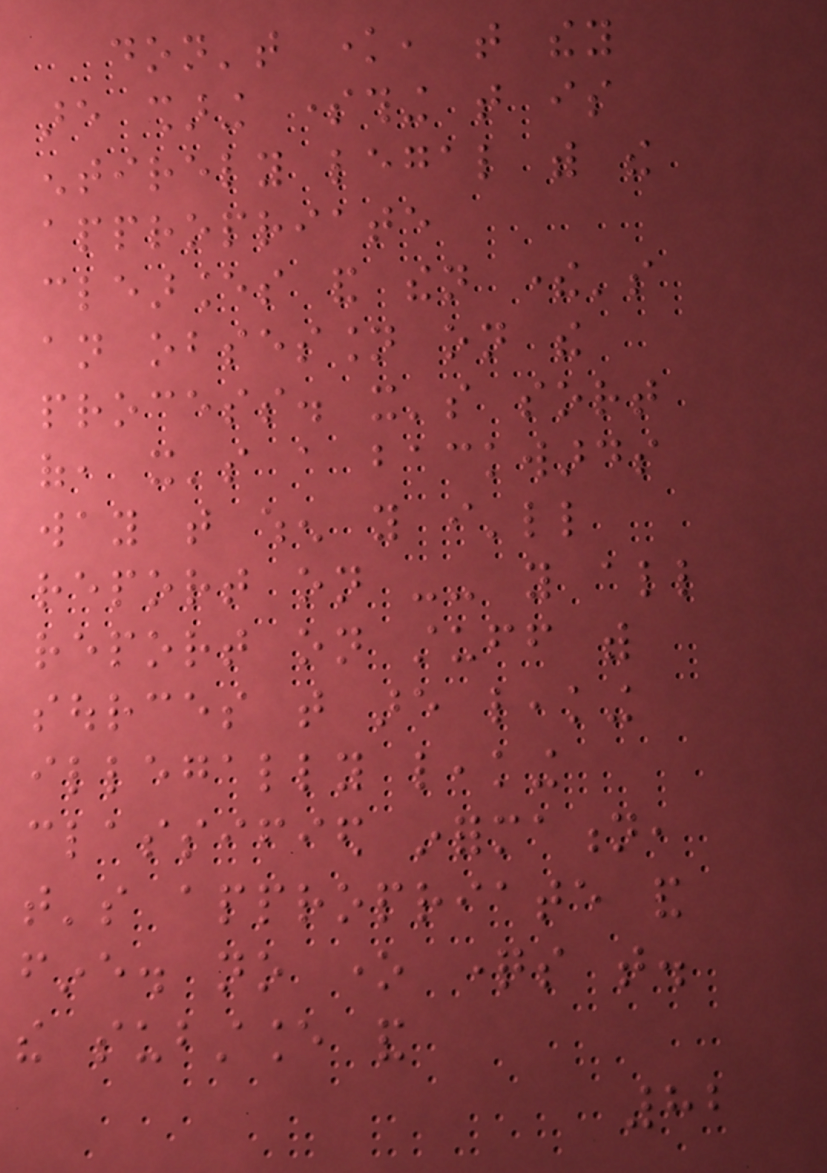don't know, that they
are sharing something that is
entirely legal with the
appropriate
clearances and then there's
an obsession on the
process. it's sort
of, it's a backwards
way that when you i'll
report on -- you all
report on stuff with
sources that are leaking
illegally leaking
classified information,
that's appropriate and
fine. no one questions that.
the substance and
82
